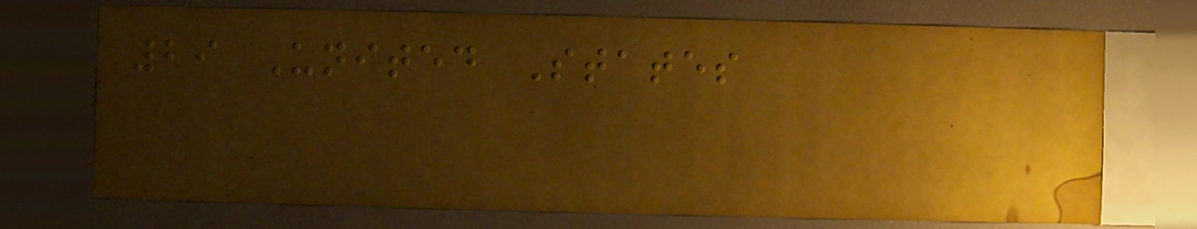29 United States
